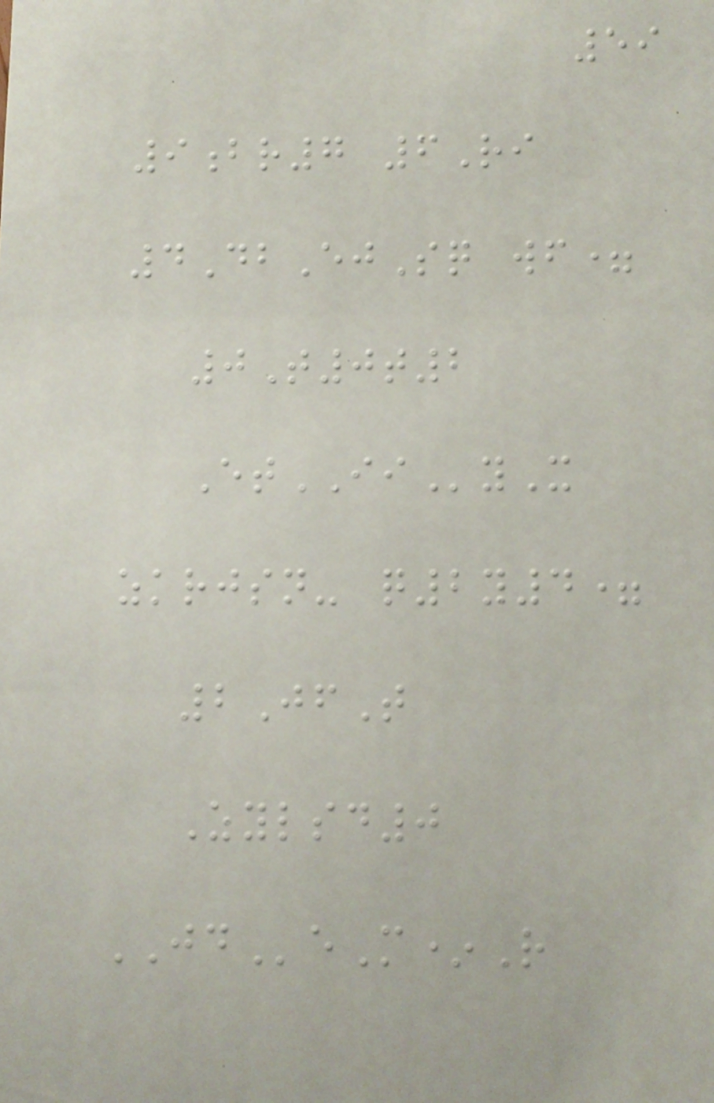59
9br7 6Ri
4DbEjSq wf=
0T0t2
EtIIyX
zkrjsn- q2y4=
2JfT
Zylsd0
JDeM*R
